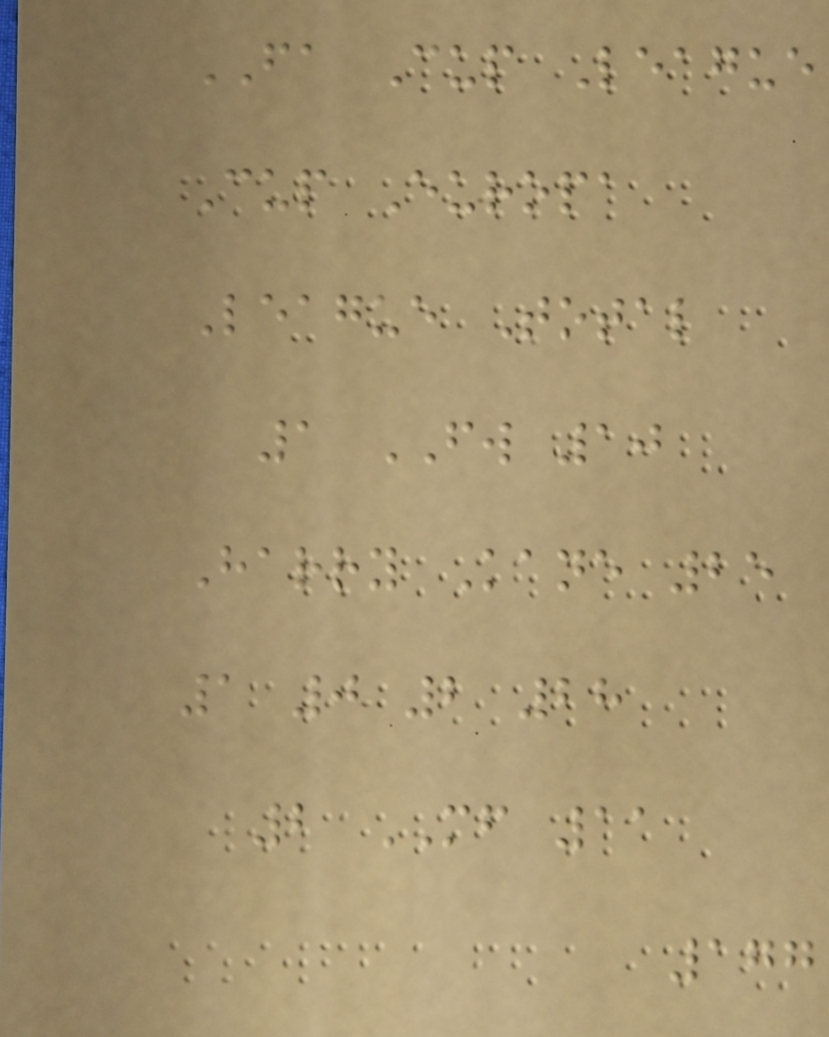FA Cup League
Cup Europa
League Total
1 FW 10
Harry Kane 25
1 0 2 28
2 MF 11
177
